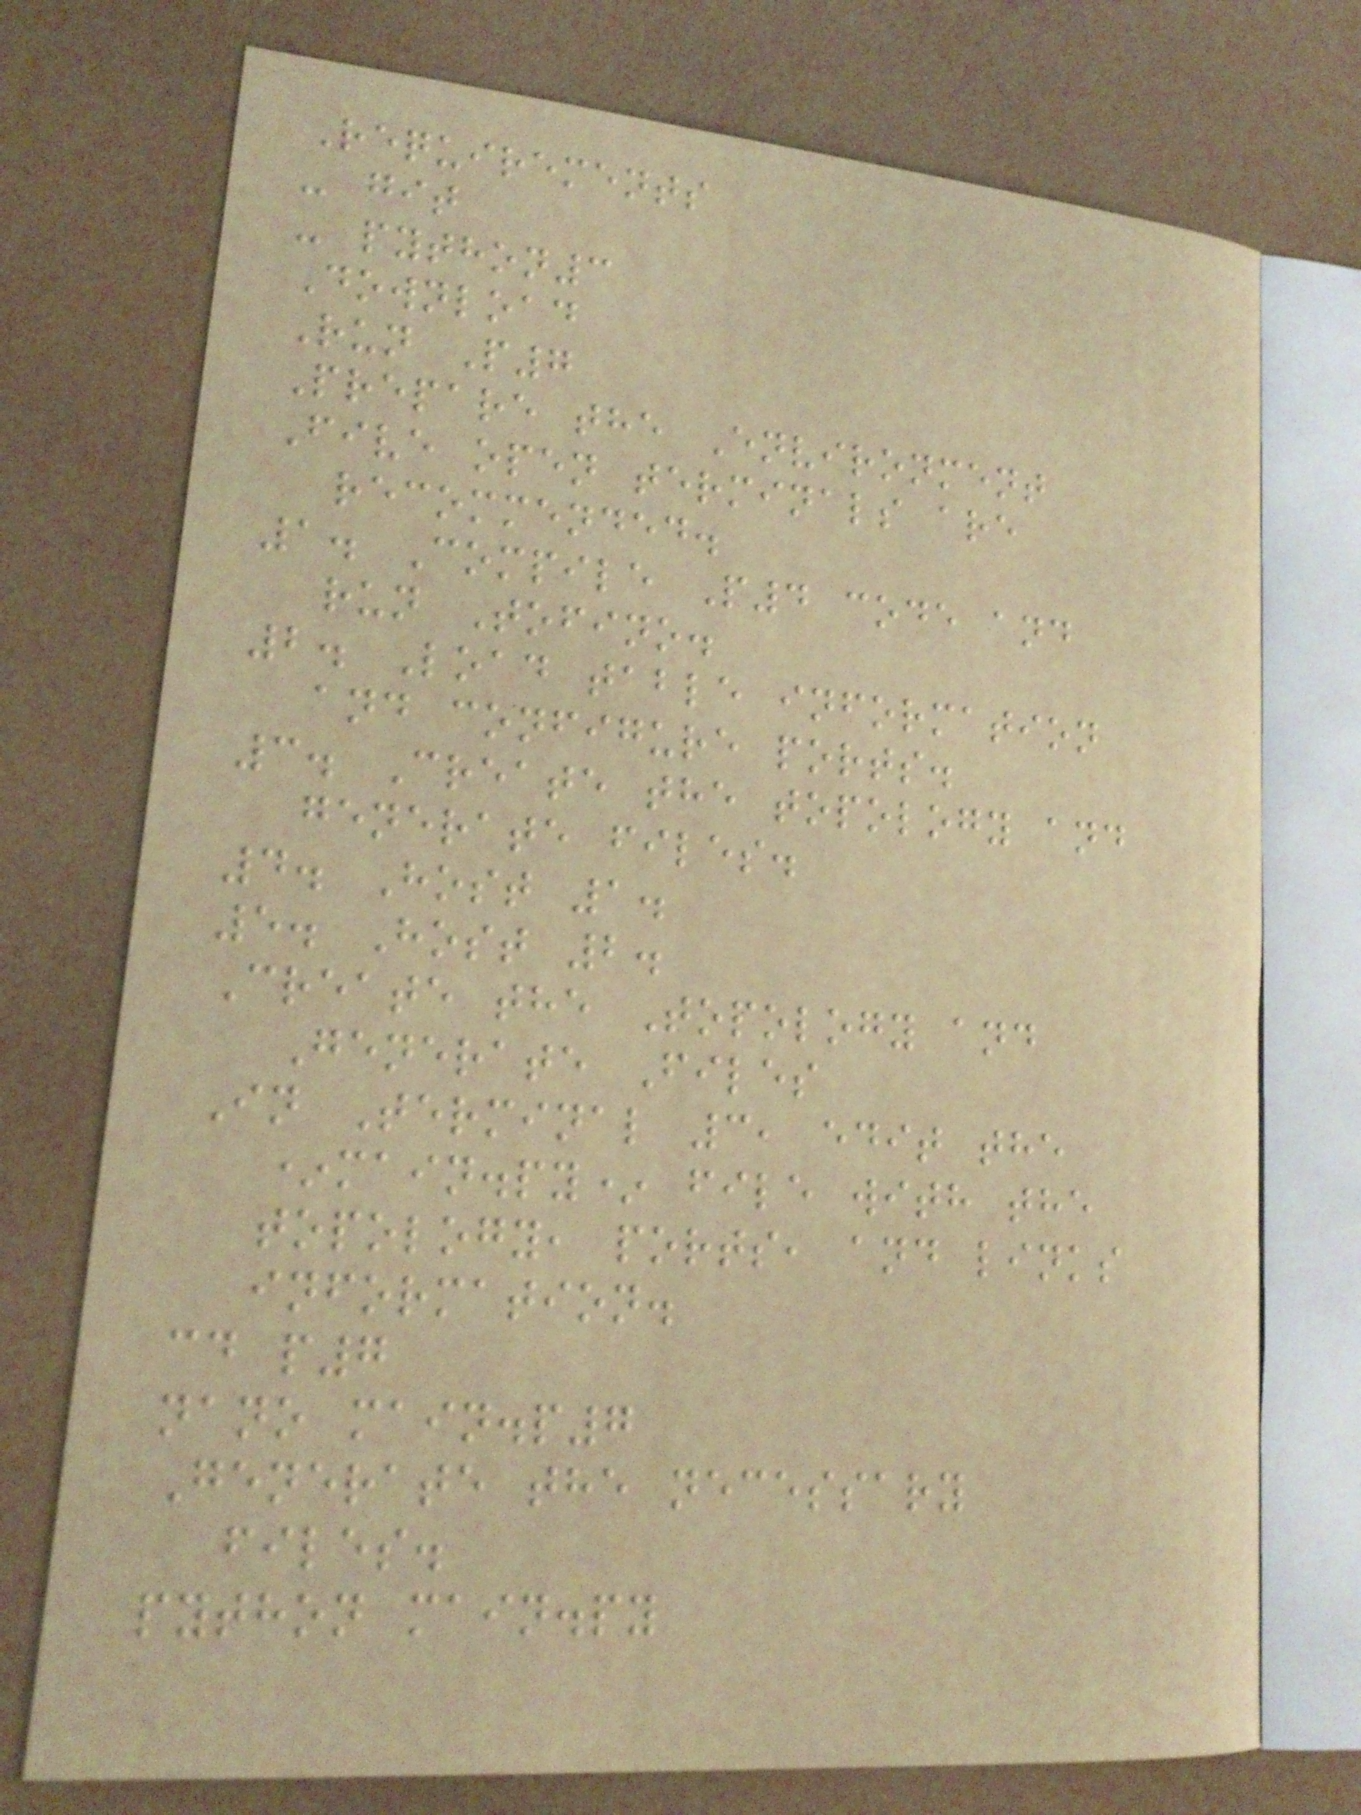Requirements
- git
- python3
Download
Run P7
Prepare the Environment
Five open terminals are
recommended.
1. Compile P4 code and
run Tofino.
2. Load table information
and configure ports.
3. Create the topology and
generate files.
4. Host 1.
5. Host 2.
Create the Topology and
Generate Files
In Terminal 3, edit the
*main.py* file with the
topology, ports, and links
information.
cd p7
nano main.p7
Generate the necessary
files.
python main.py
